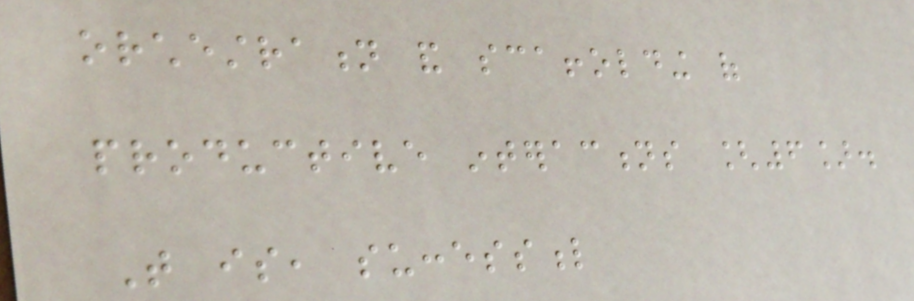orchestration and scaffolding of
productive interactions [6].
That is, successful
